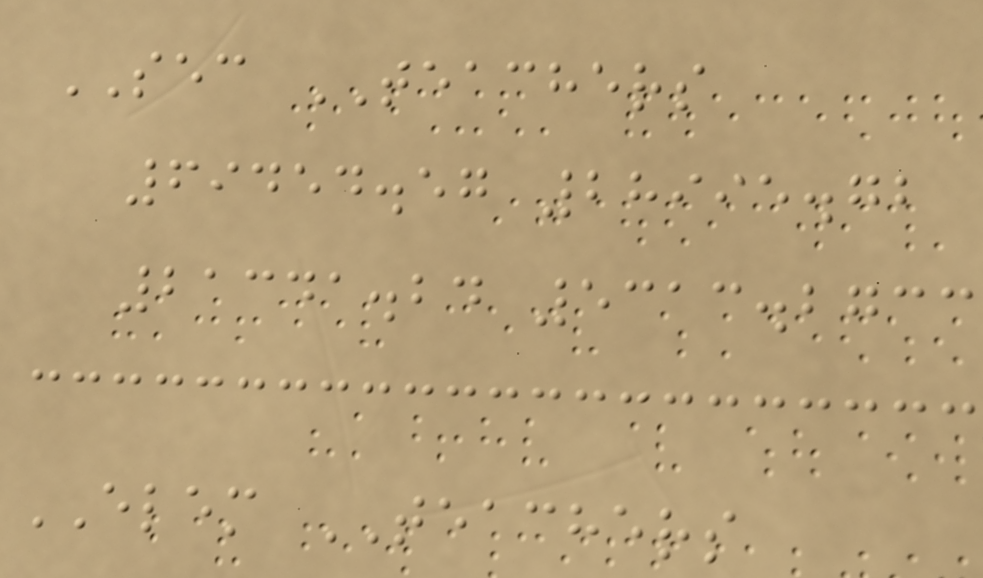SEC TEACHERS
69454.57 28995.72
21341.24 5313.2733
ELEM TEACHERS
